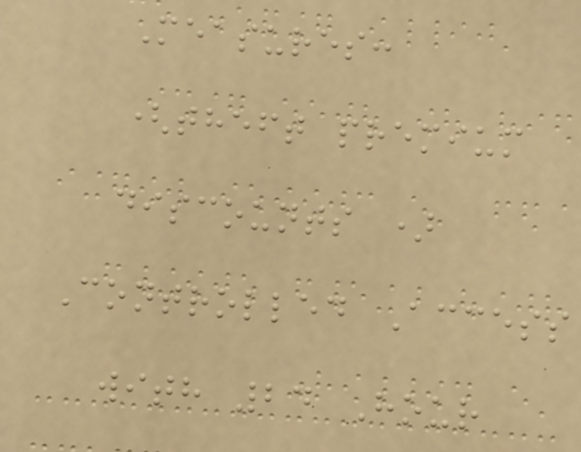Measures:
(theft premium
discounts )
Controlled Access
with 24 Hour
